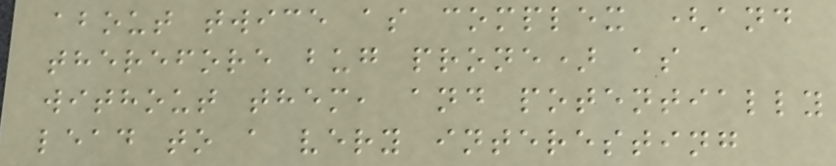about twice as complex (and
therefore bug prone) as
without them, and potentially
lead to a very interesting
